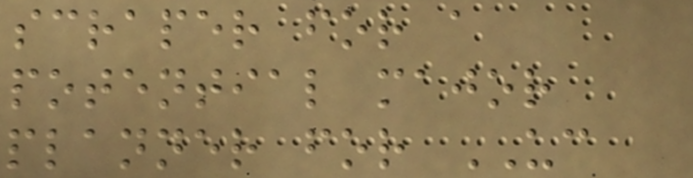scraper for a
potential major
planner for UC
